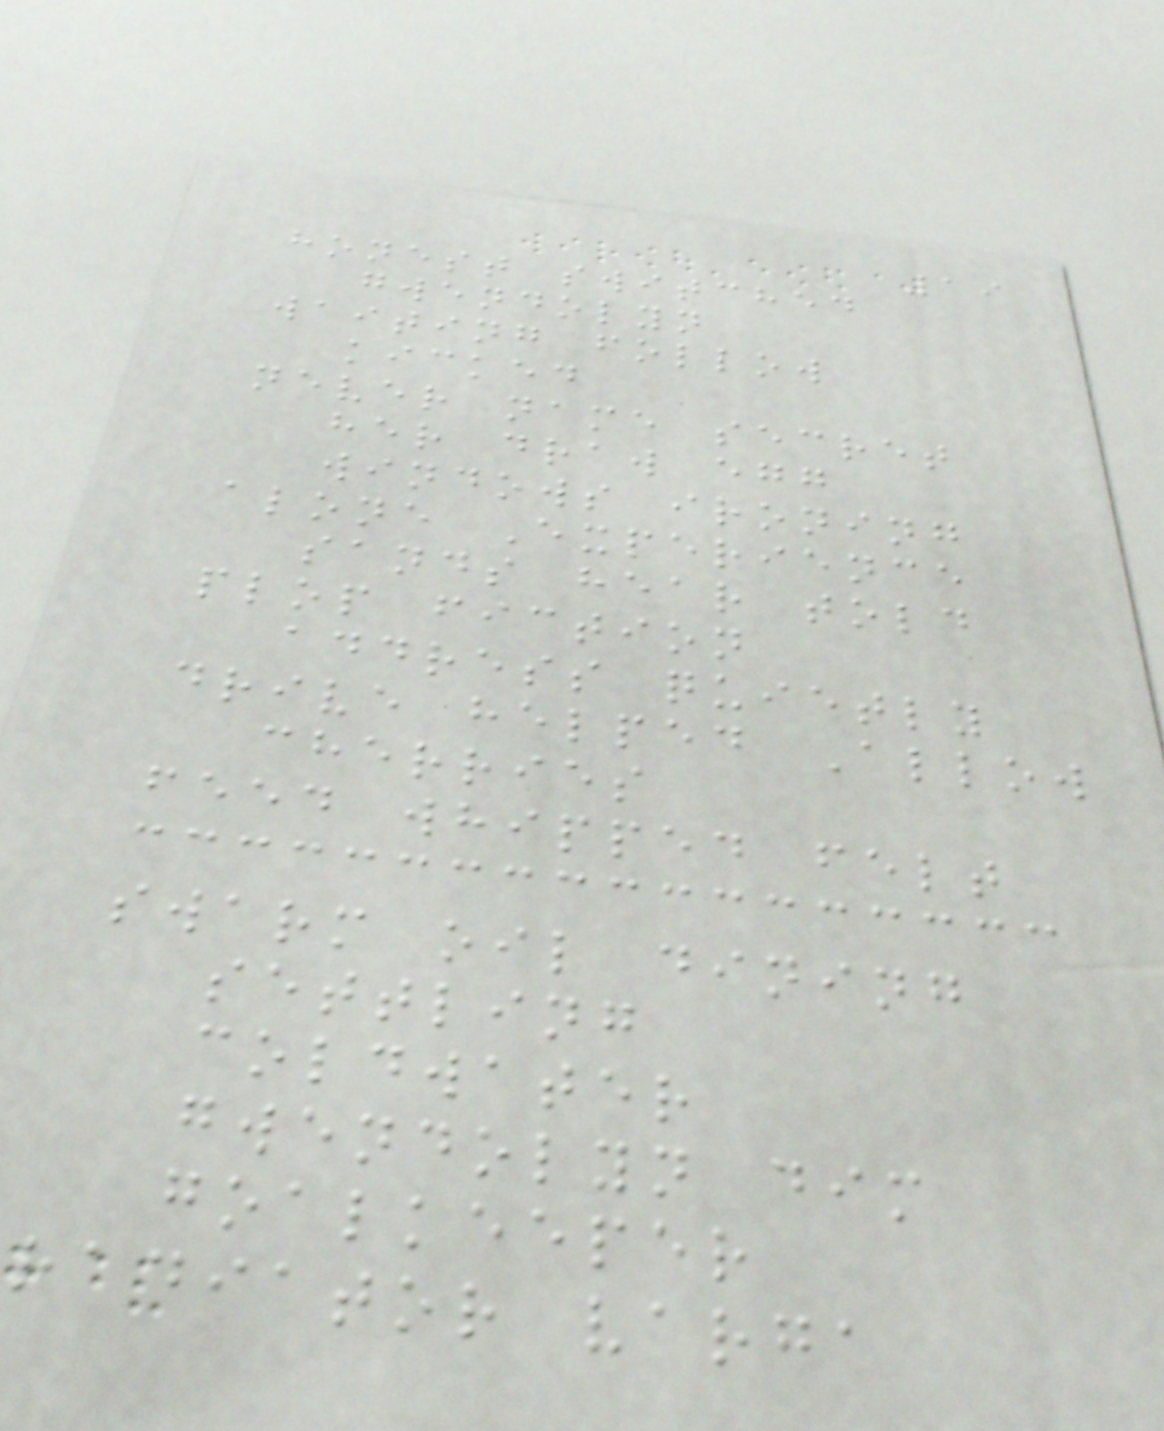19
honest switched
gwendolyn
waiting follow
kicked
never name secret
her draw egg
windows ironing
alone Experience
sands hear told
plop fiction
address quietly
drive helped Allow
cherries
feed whipped felt
swarm oil dining
settling
coldwater
gwendolyn dim
goalkeeper
radiator varga
